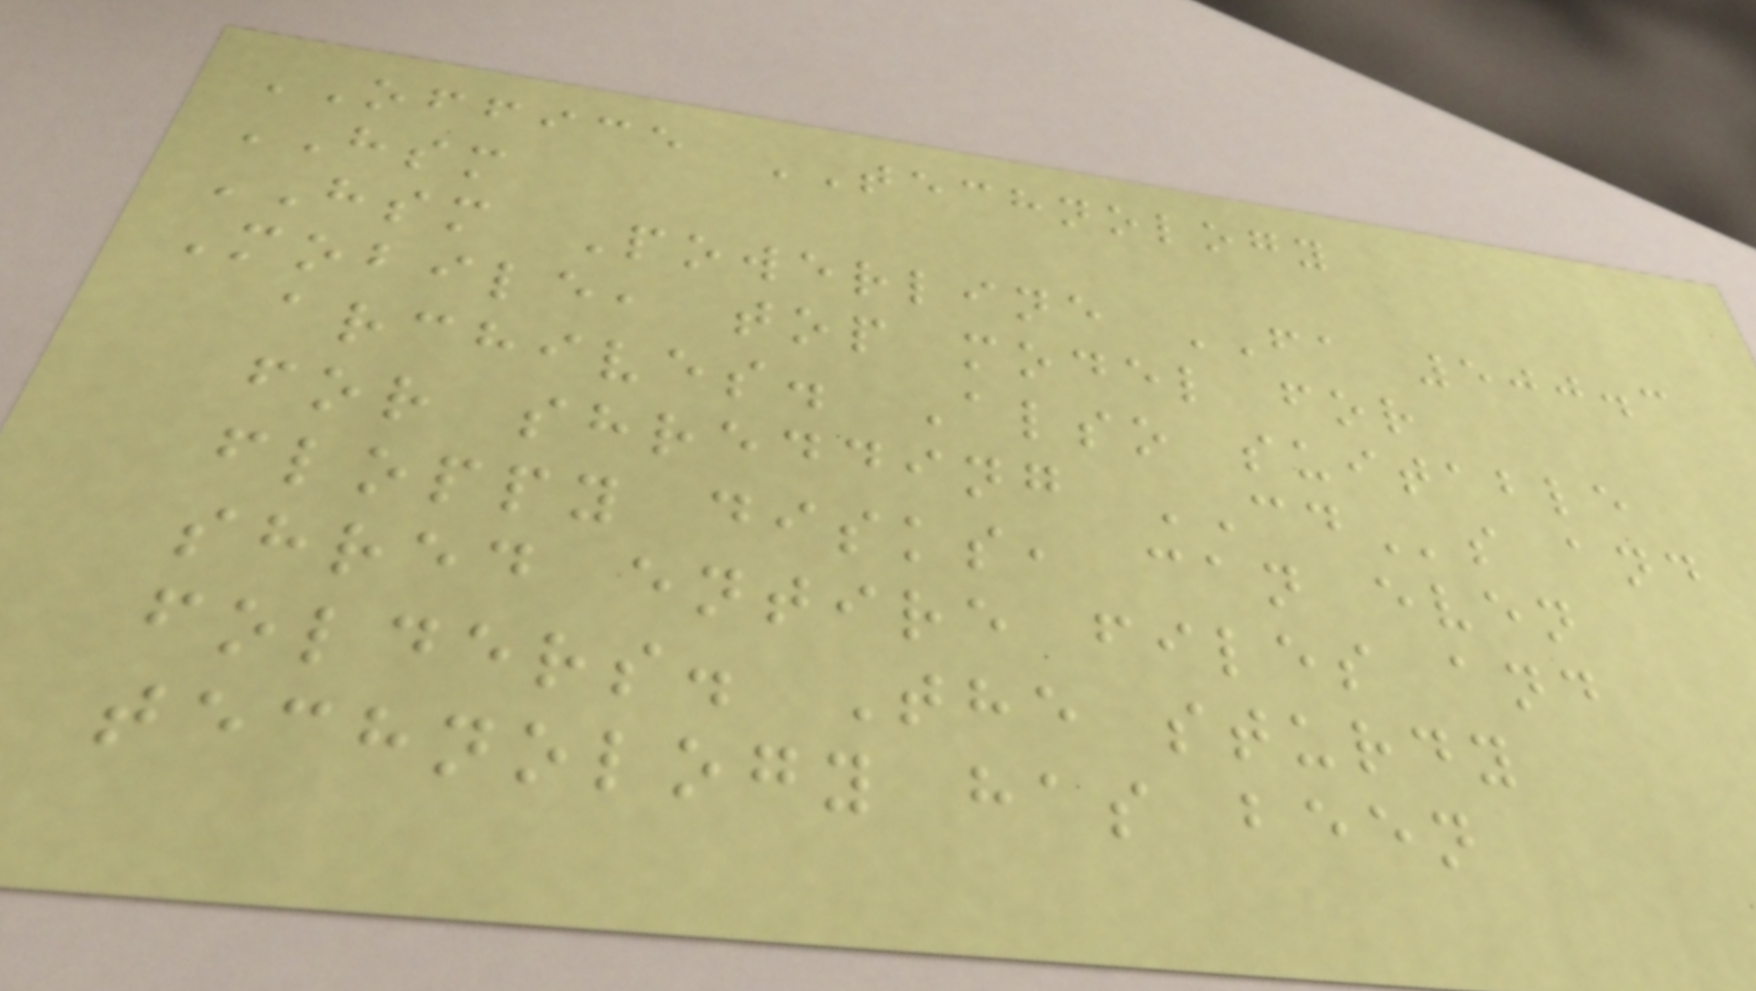OFFICE TECHNOLOGY
HSM
HSM Powerline FA 500.3
Mobile, top model for
archives. Also suitable
for shredding CDs and
floppy disks, can even
shred entire files and
folders. The sturdy
technology has been
